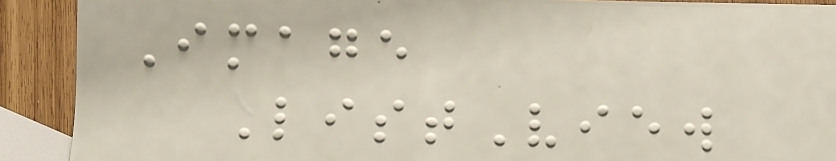Image
ListView
